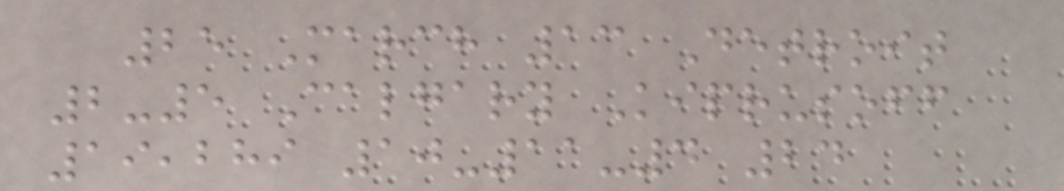25 March 13 Detroit
2-5 Calgary Kiprusoff
19,289 10-11-4 24
